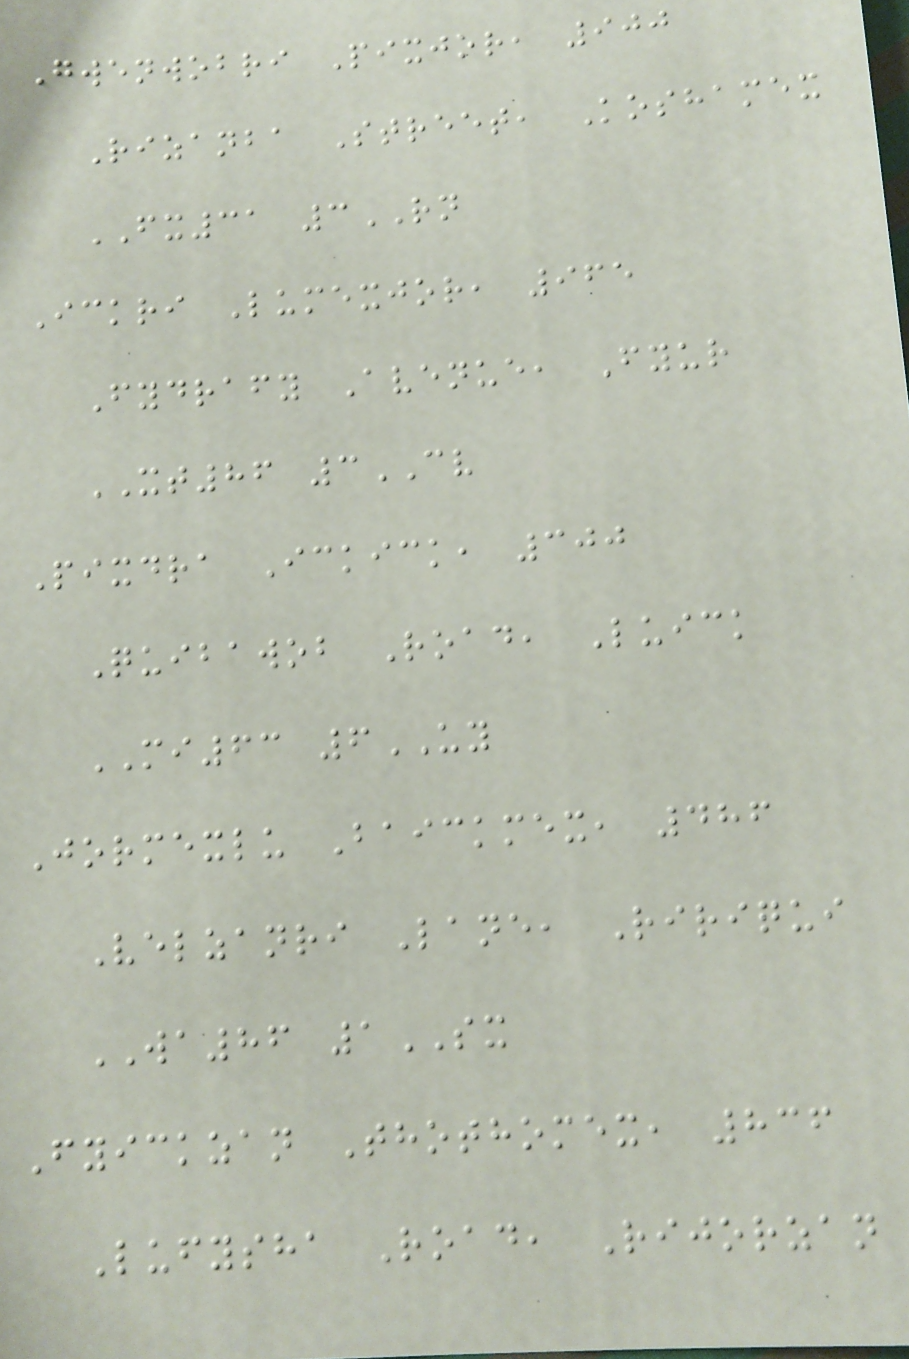Gwenwobri Pixjor, 900
Rizanba Street, Koshamex
FX31 3RN
Ickri Lumexjor, 965
Fydrafy Avenue, Fyur
XT86 3CV
Pixdra Ickick, 300
Quibawob Road, Luick
MI63 6UY
Jormexlu Baickmex, 486
Velzanri Lane, Ririqui
WA86 1SX
Fyickzan Thothomex, 836
Lufysha Road, Rijorzan
